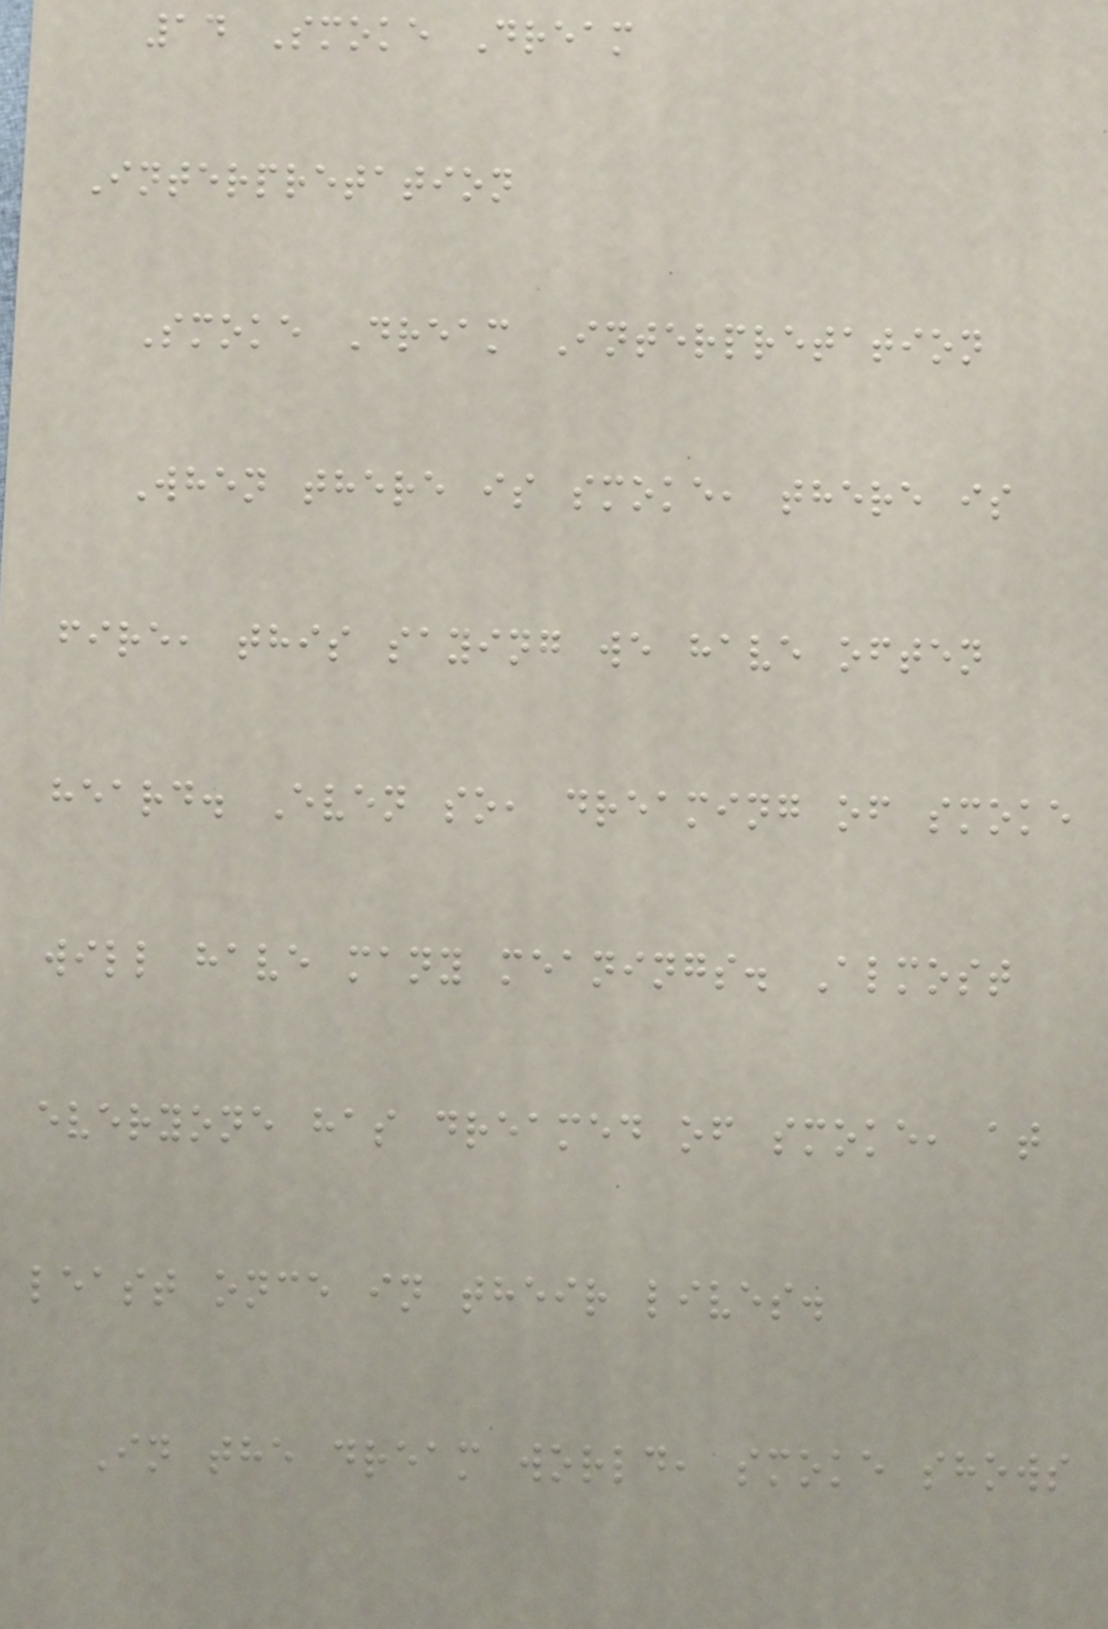14 Smoke Dream
Interpretation
Smoke Dream Interpretation
When there is smoke, there is
fire, this saying we have often
heard. Even so, dreaming of smoke
will have many meanings. Almost
everyone has dreamed of smoke, at
least once in their lives.
In the dream world, smoke shows
